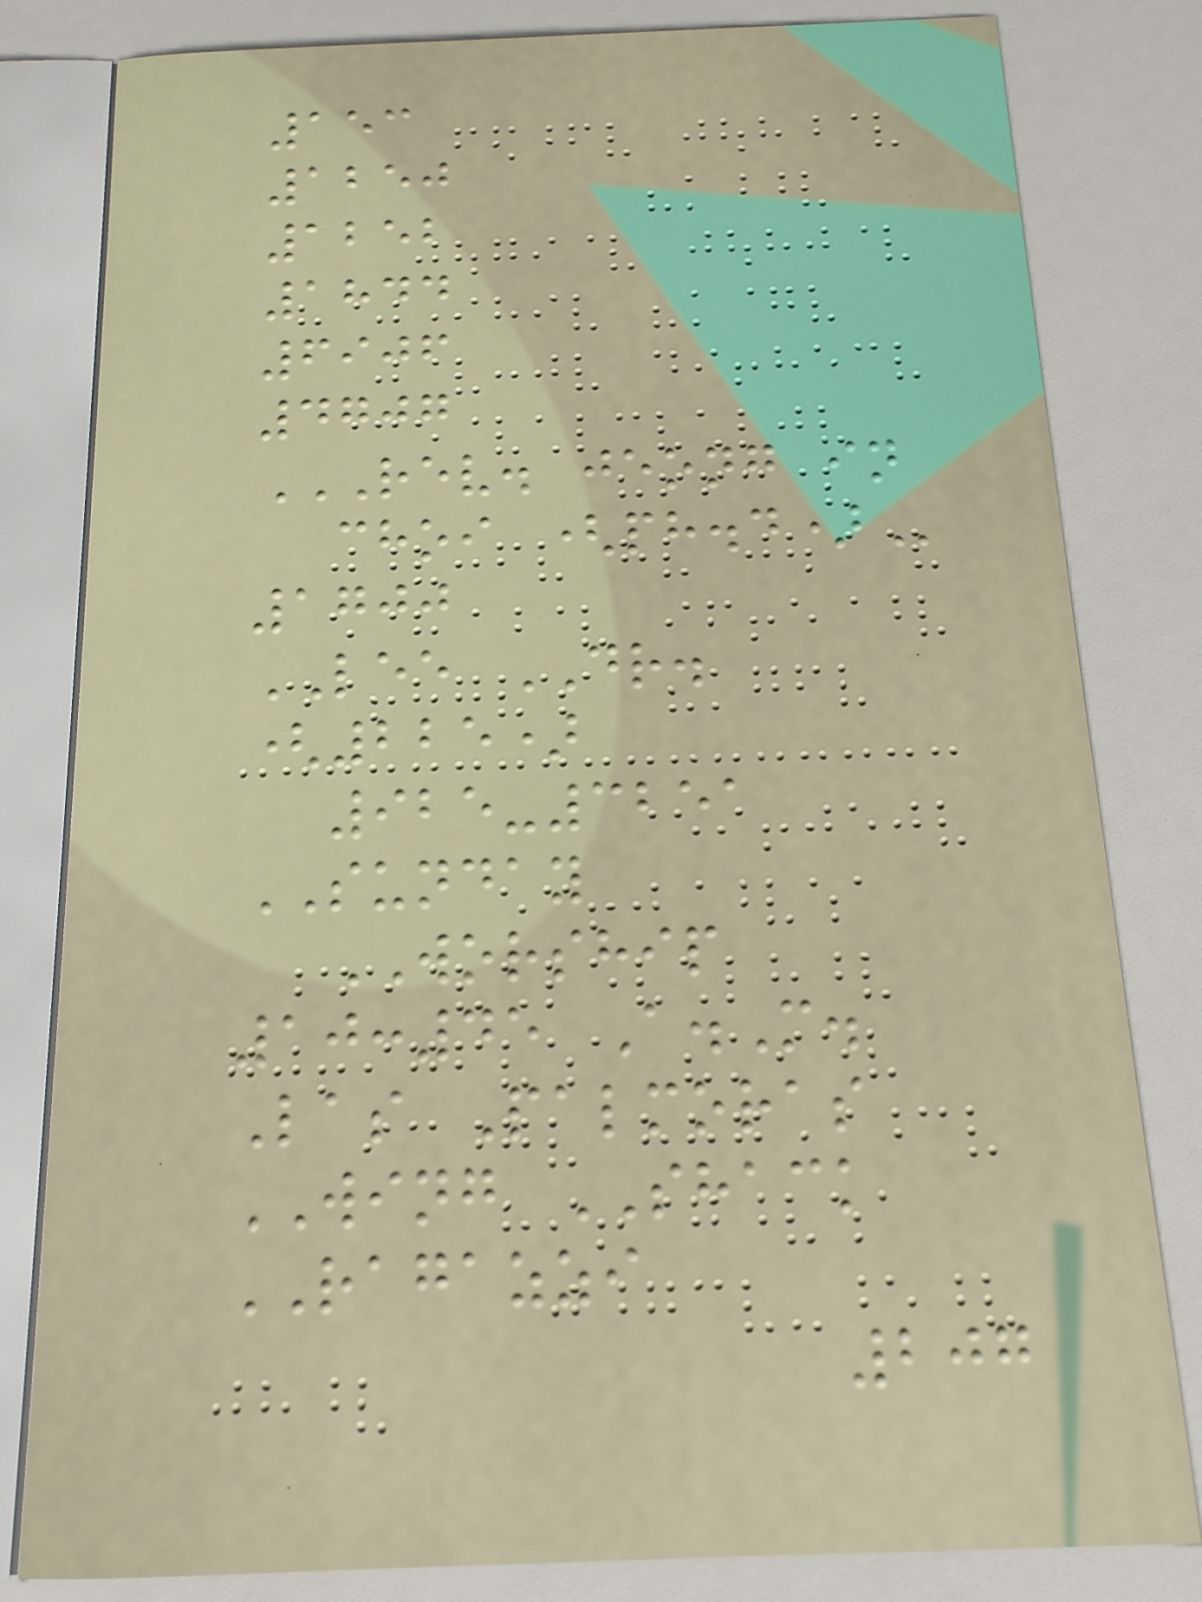153
1250
1252
1844
6906
4707
REV. JEONG IN
CHOI (PH.D)
1700
LEE DR.
(225)
925-3251
SUNDAY
WORSHIP
10:45 A.M.
Las Palmoras
WING SHACK
RAGAZZI
207
